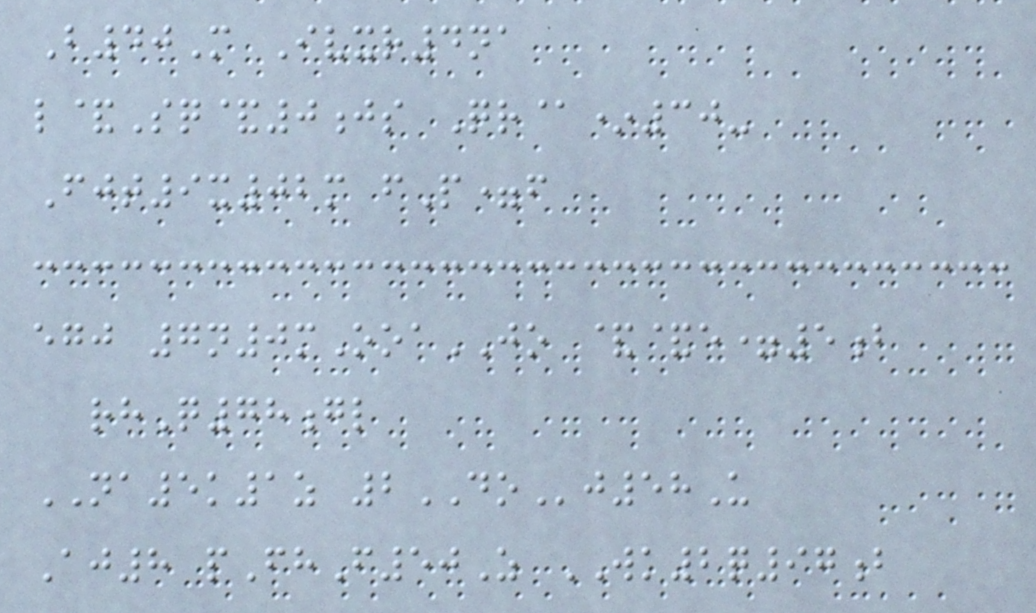B40M Ivxr4na
l&Sq&0js Qr@*30-
Fjt9x02m fP=f
egj 7n0mOoaJO &&e=5b
rhQ78gl
NA5k1z 2DOj58U
Aj8 pFhF50Z WK2q97b
